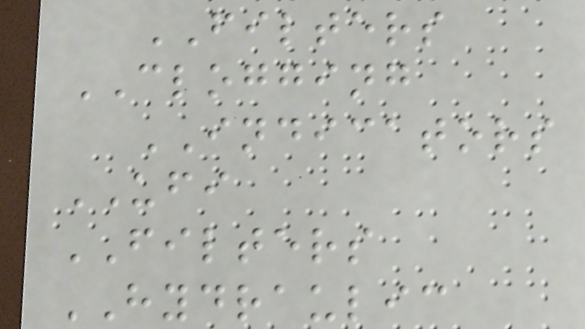FILTERS
CLOGGING
INDICATORS
UFI
FILTERS
HYDRAULIC
